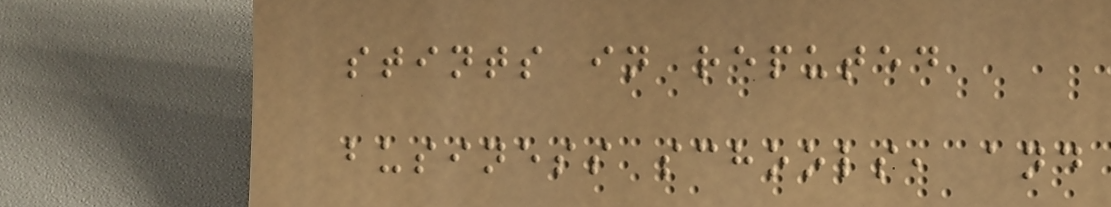stints in reputed
business schools, and
